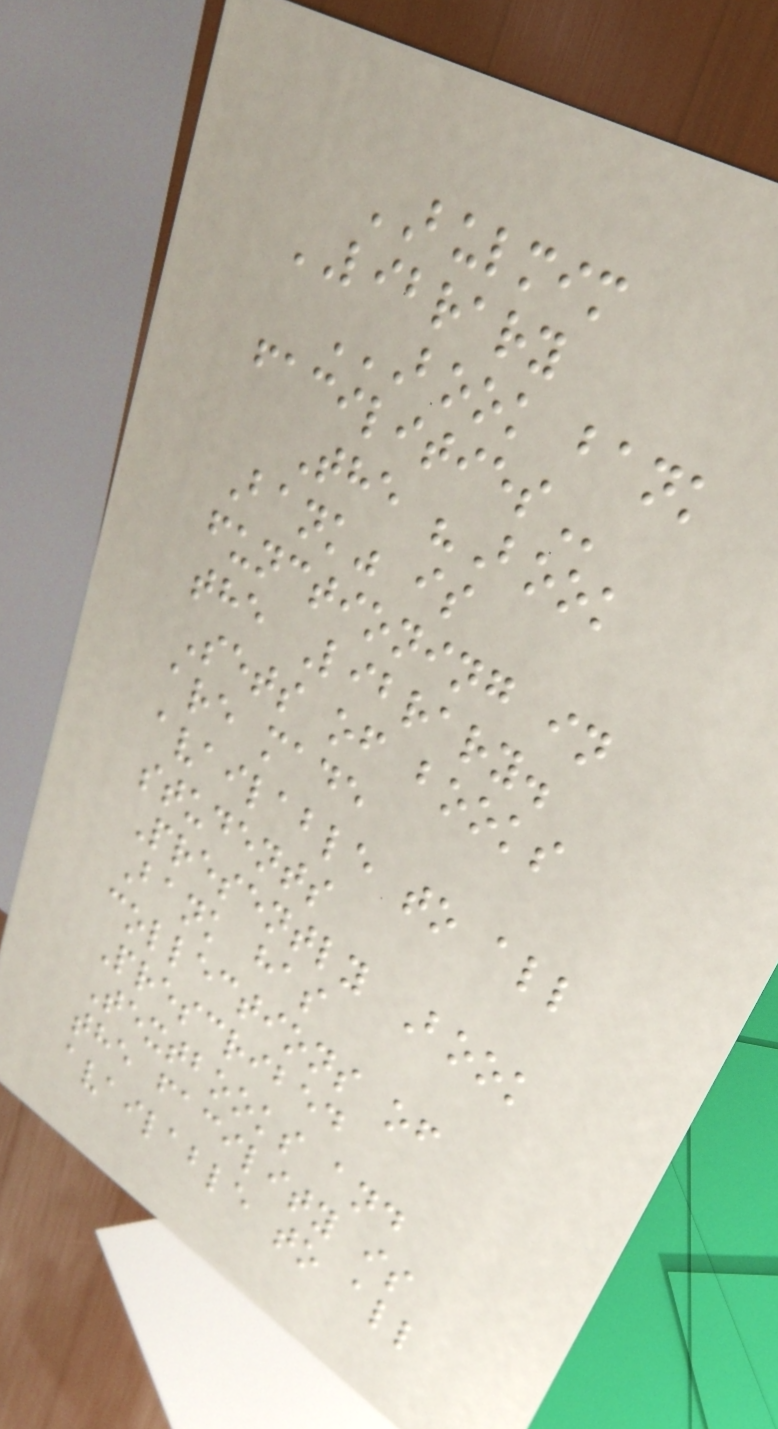BULMIM
LIBRARY
BOOK BANK
FACILITIES
The "Book
Bank" is
functioning in
the Library.
Sets of books
are made
available to all
students
Presently Book
Bank has
collections of
Prescribed
Textbooks and
the facility is
available to all
